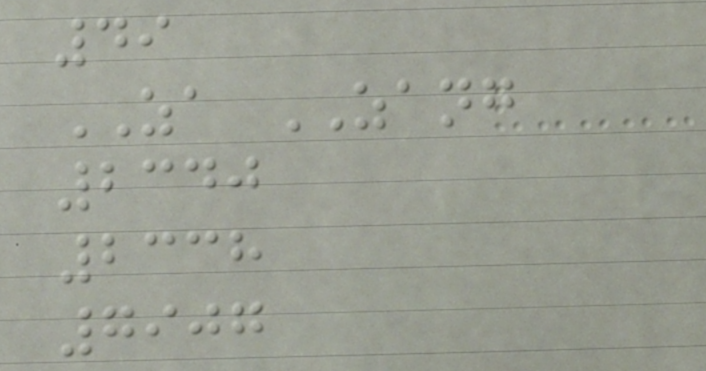49
ZA ZANG
2340
2338
7907
